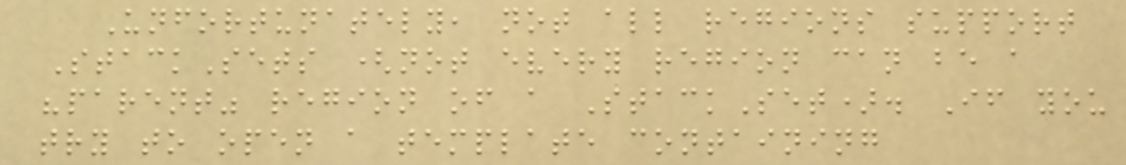Unfortunately, not all regions support
StackSets (not every region can be a
"parent" region of a StackSet). If you
try to open a template containing
